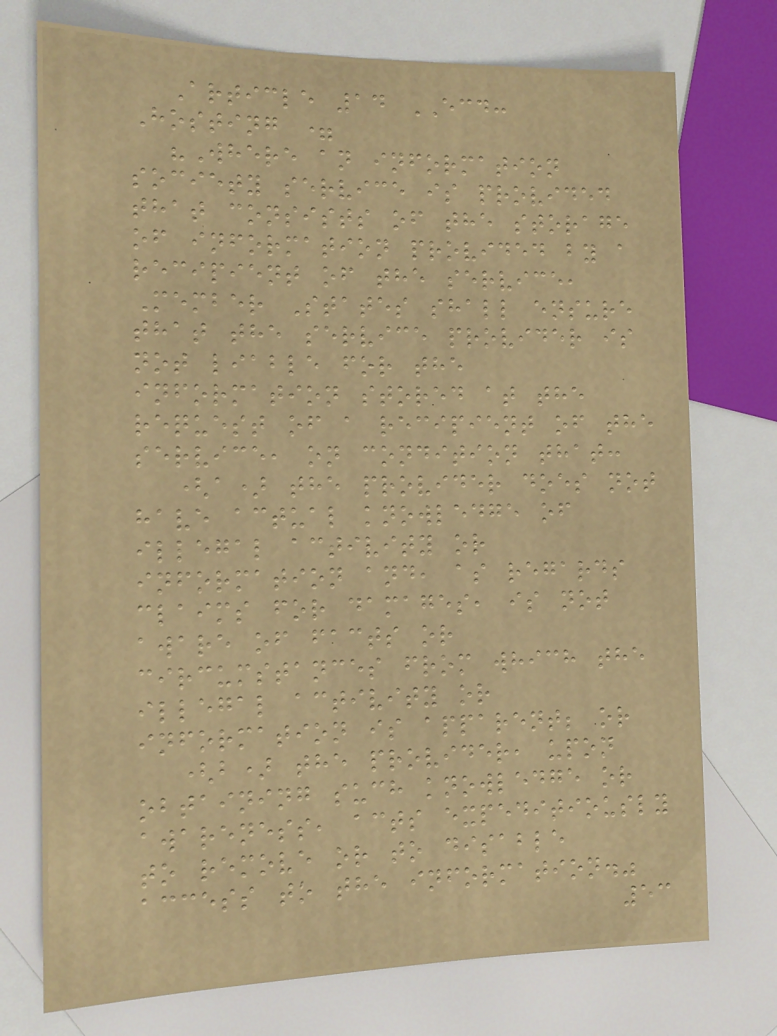Article 14 ECD:
Hosting =
"Where an information
society service is provided
that consists of the storage
of information provided by a
recipient of the service,
Member States shall ensure
that the service provider is
not liable for the
information stored at the
request of a recipient of the
service, on condition that:
(a) the provider does not
have actual knowledge of
illegal activity or
information and, as regards
claims for damages, is not
aware of facts or
circumstances from which the
illegal activity or
information is apparent; or
(b) the provider, upon
obtaining such knowledge or
awareness, acts expeditiously
to remove or to disable
access to the information."
53
